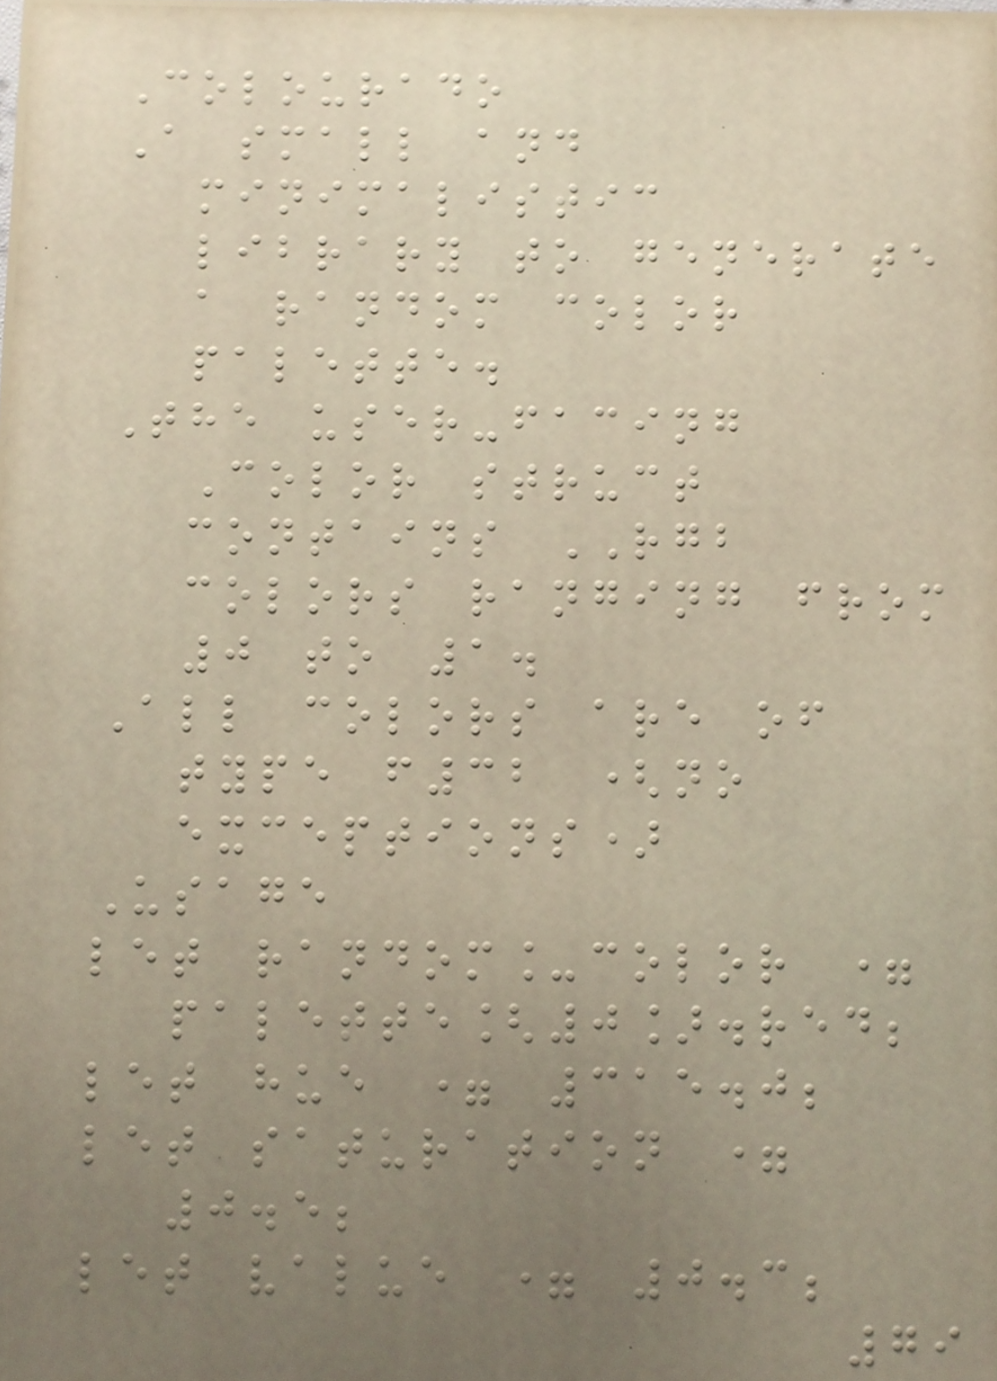Colourado
A small and
minimalistic
library to generate
a random color
palette.
The user-facing
Color struct
contains RGB
colors ranging from
0 to 1.
All colors are of
type f32 (no
exceptions)
Usage
let random_color =
palette[0].red;
let hue = 315.0;
let saturation =
0.5;
let value = 0.3;
79
